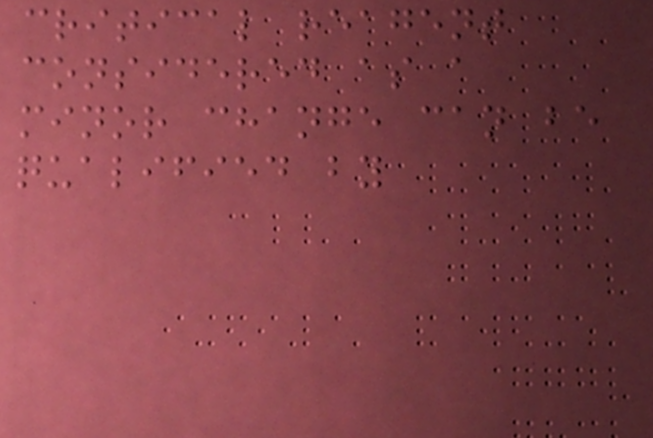critical reagent
considered as a
minor change can be
qualified by
